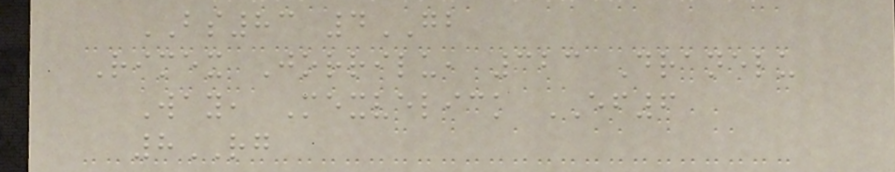BS83 4GB
Rimex Jorrilu, 323 Dranelu
Way, Mexvelick EF6
8RG
